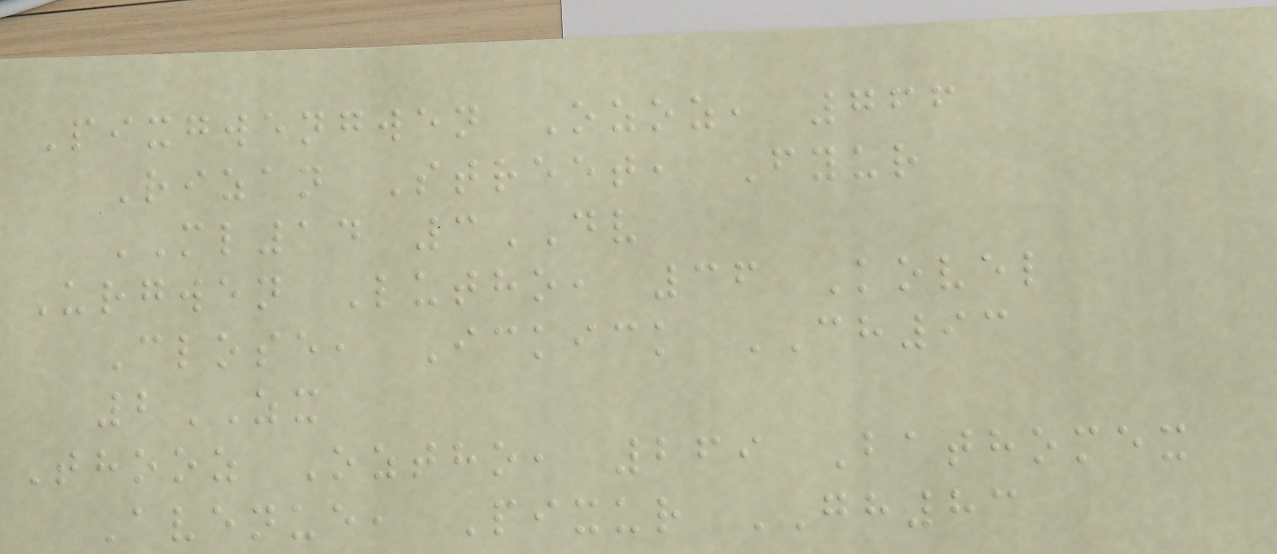Pixgwengwen Ozoz, 766
Rizan Street, Fyur
ML14 3DV
Urgwen Lutho, 36 Kovel
Close, Ickick CH93
2ZX
Thooz Oztho, 269 Bathomex
Avenue, Pixur GH83
